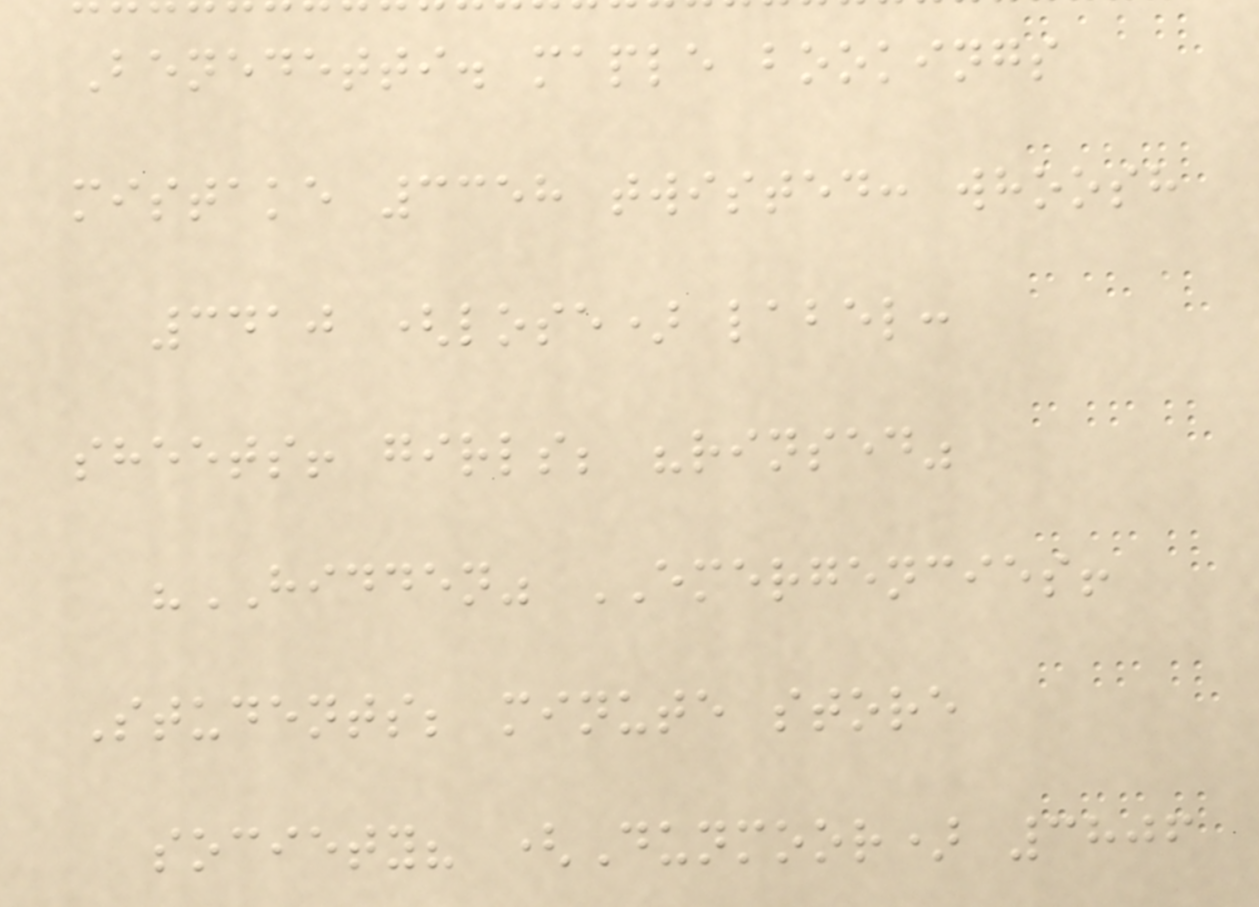Benedetti. maple bookings
mistake 3358 twisted: whoosh
3410 (lose) label:
sheets! girls; "rinsed"
"HIDDEN" EMERGENCIES!
Students; minute store
society? (Dunmoor) 3806
